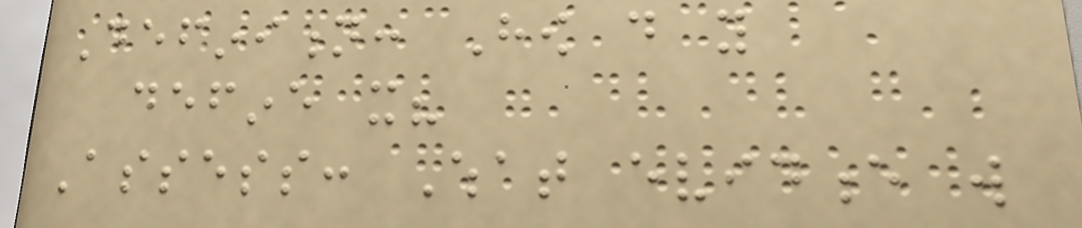Definition: How do you
define it?
Assess: What evidence will
